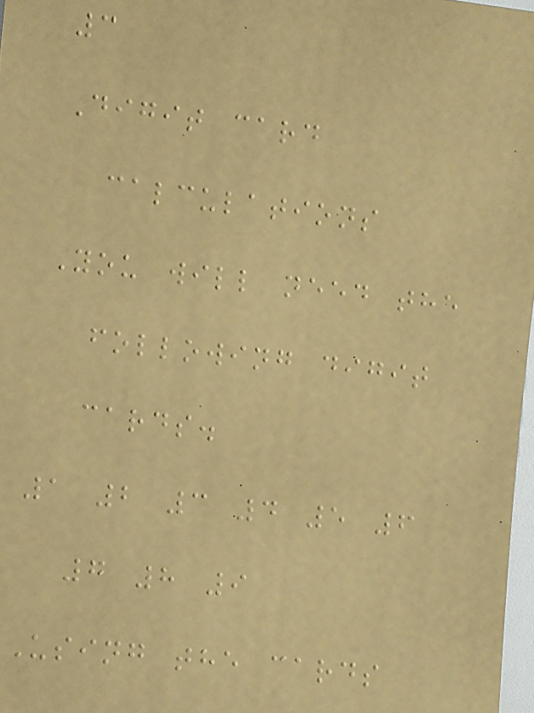3
Digit card
calculations
You will need the
following digit
cards.
1 2 3 4 5 6
7 8 9
Using the cards
